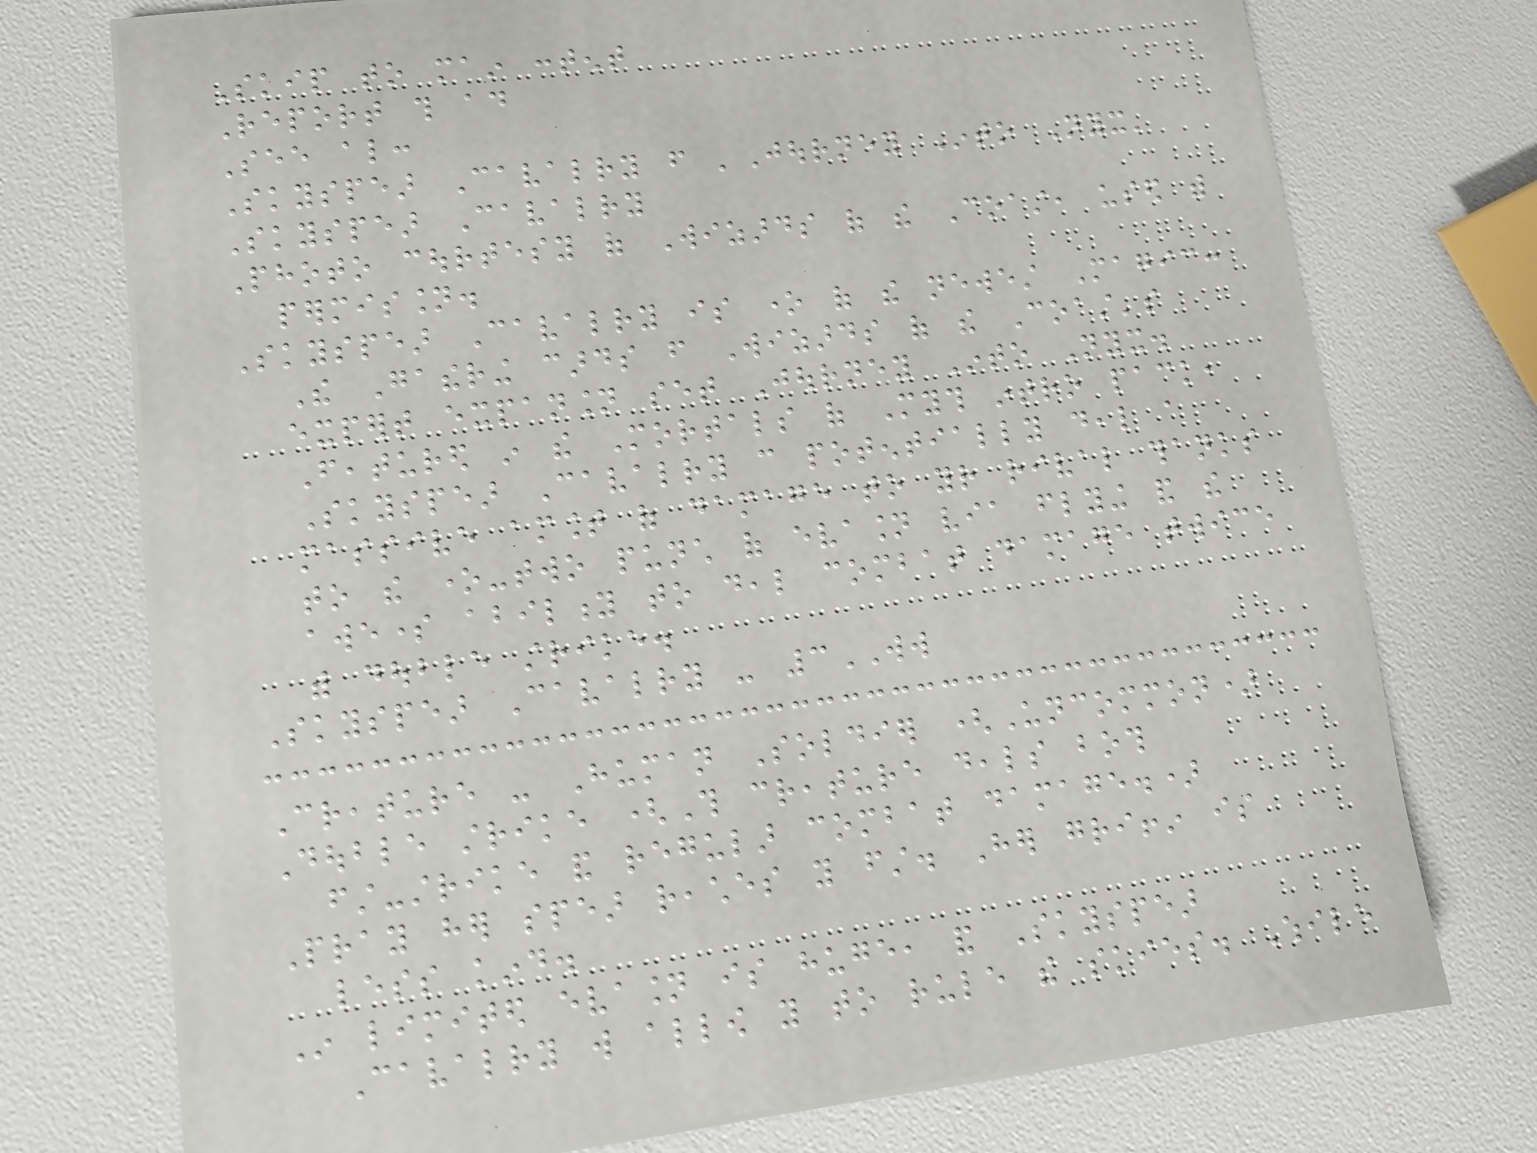Skip to main content
Report this ad
See also:
Skyspear Cavalry from 'Journey Into Nyx'
Skyspear Cavalry
Photo courtesy of Wizards of the Coast, used with
permission.
Skyspear Cavalry is one of the newest Magic:
The Gathering cards from Wizards of the Coast's
expert expansion set Journey Into Nyx.
Featured in the Mortals of Myth intro pack,
Skyspear Cavalry can potentially deal a
massive amount of damage to your rival thanks
to the one-two punch of evasion via flying and the
awesome ability to deal combat damage twice
with double strike.
Skyspear Cavalry - 3WW
Creature - Human Soldier (Uncommon)
Double strike (This creature deals both
first-strike and regular combat damage.)
Pray her spear reaches you first. Her griffin is
less kind.
In limited evasion is huge, and Skyspear
Cavalry will allow you to rule the skies. While
